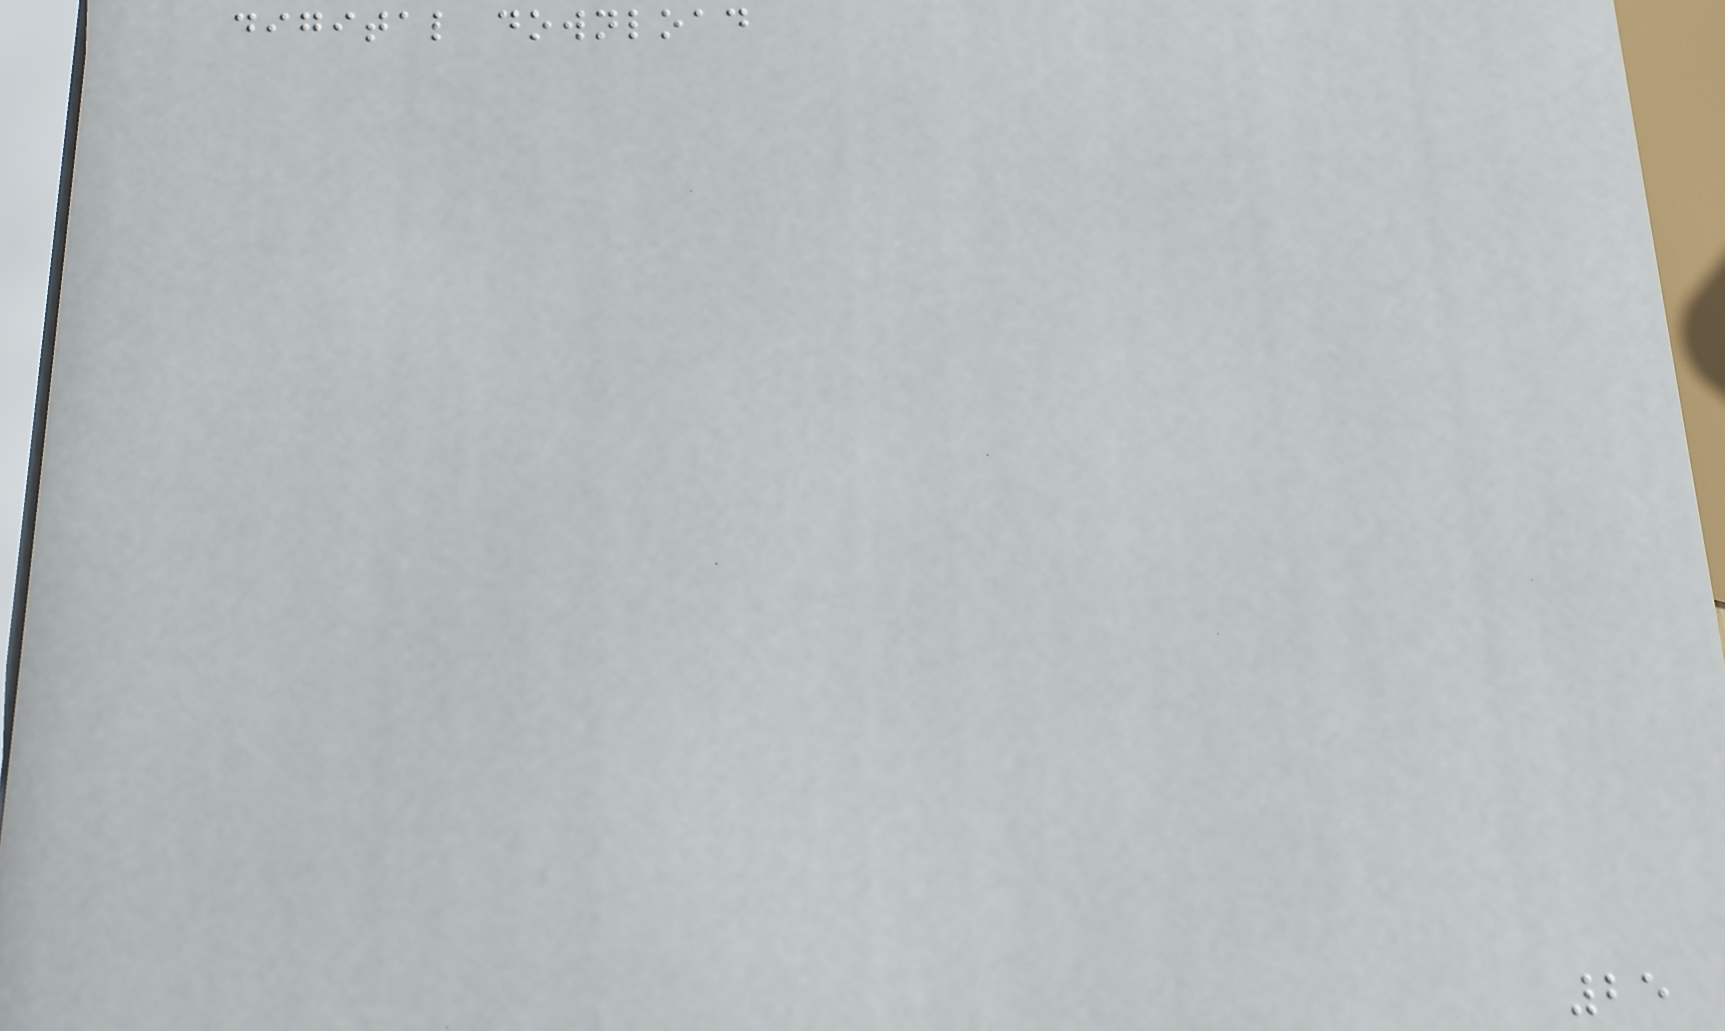digital download
25
